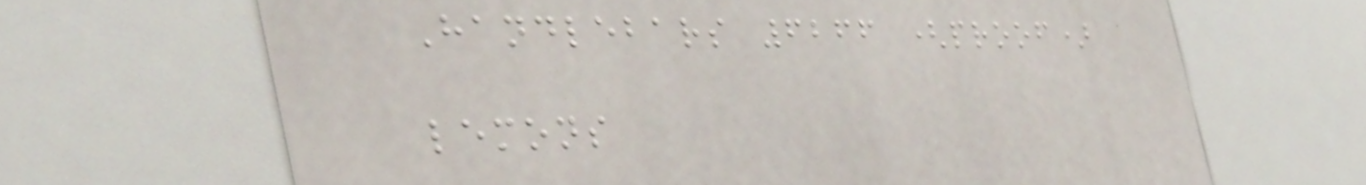Handlebars 6266 (proof)
lemons
